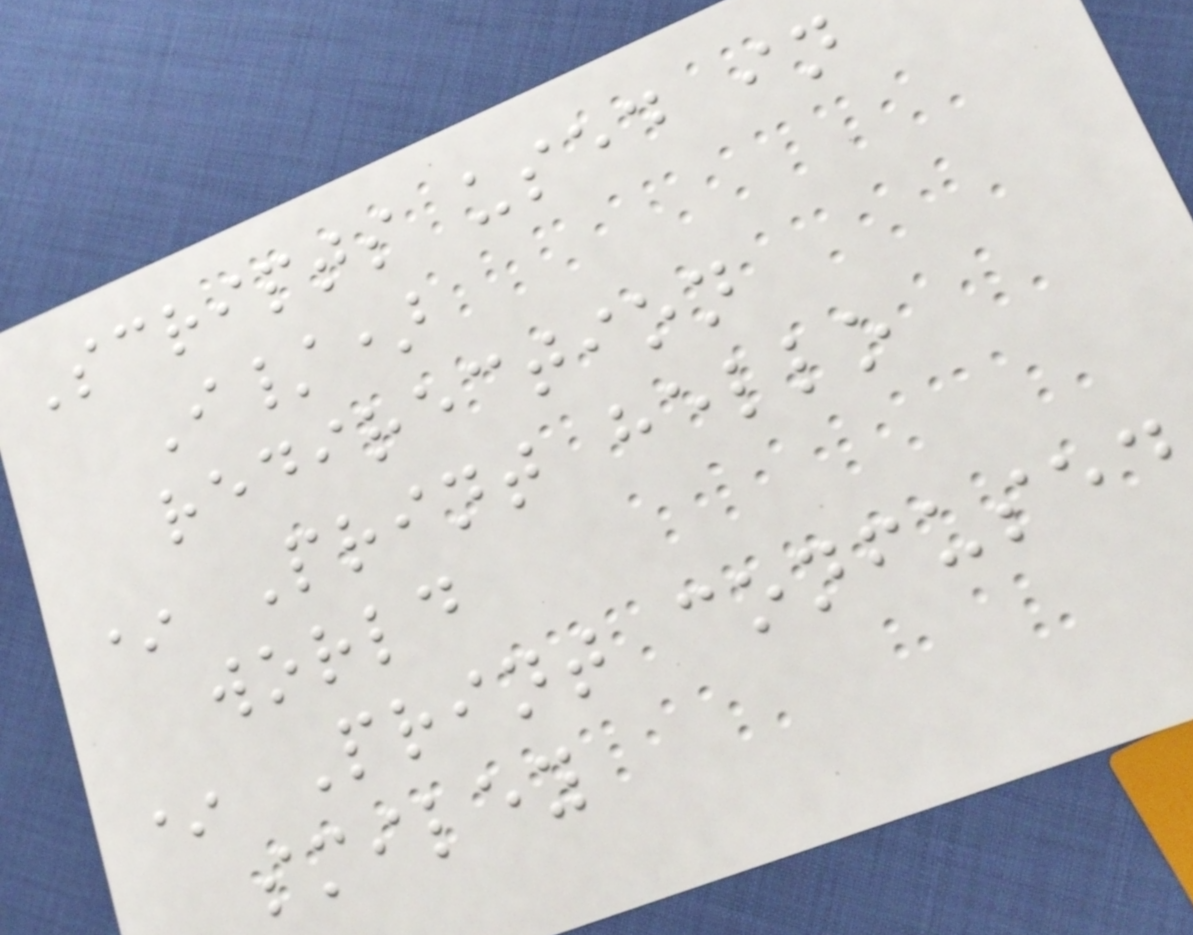Scripts used in
I/)
redirection
* Print hello
world
* Print confused
smiley
